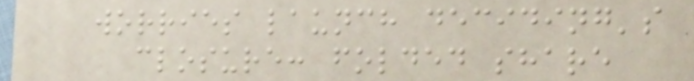worries launch deciding's
closure: folded share
